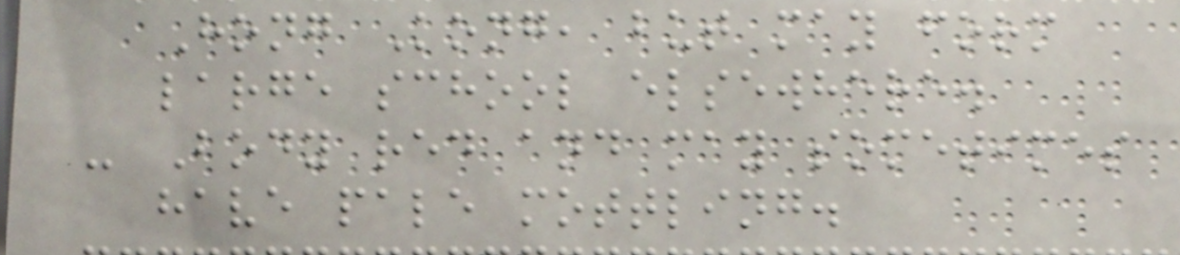Hong Kong, but may form
large school elsewhere.
- Body red and may sometimes
have pale mottling.
